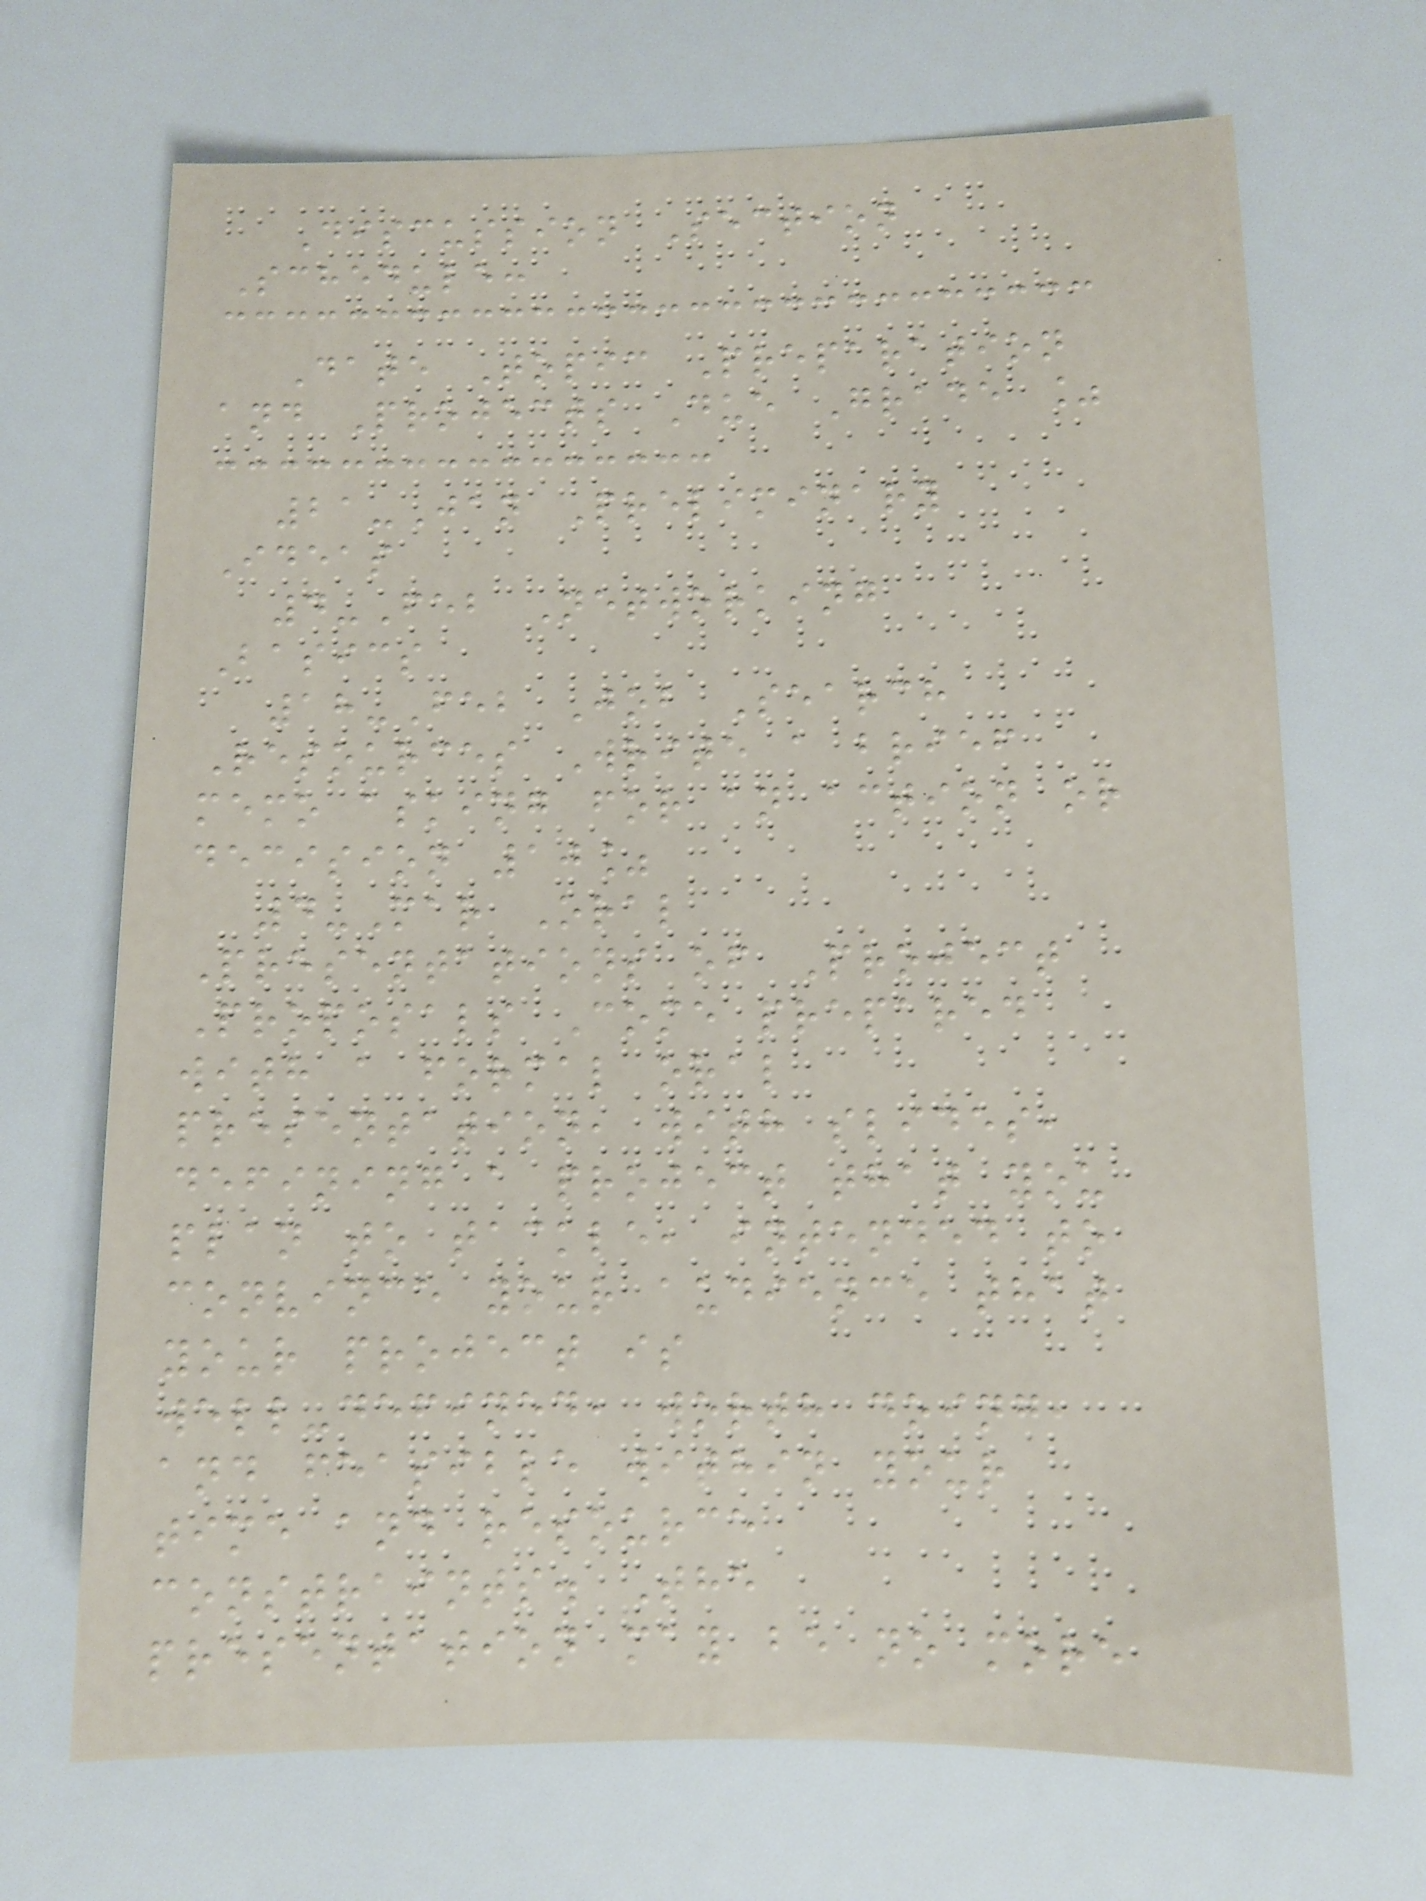Discussion Section
Schedule:
Date Topic Preparation
and Projects Due Grade %
21-Jan Preliminary
Ideas
4-Feb Networking
Basics
18-Feb Job Search
Resources Write a brief
memo asking for an action or
decision 10%
4-Mar Oral
Presentations of Project
Proposals Come prepared
with a formal oral
presentation, with slides,
defining a project that you
plan to tackle, intended to
convince your audience that
your project is
well-defined, worth doing,
and feasible within your
time and resource
constraints. The
presentation may be no more
